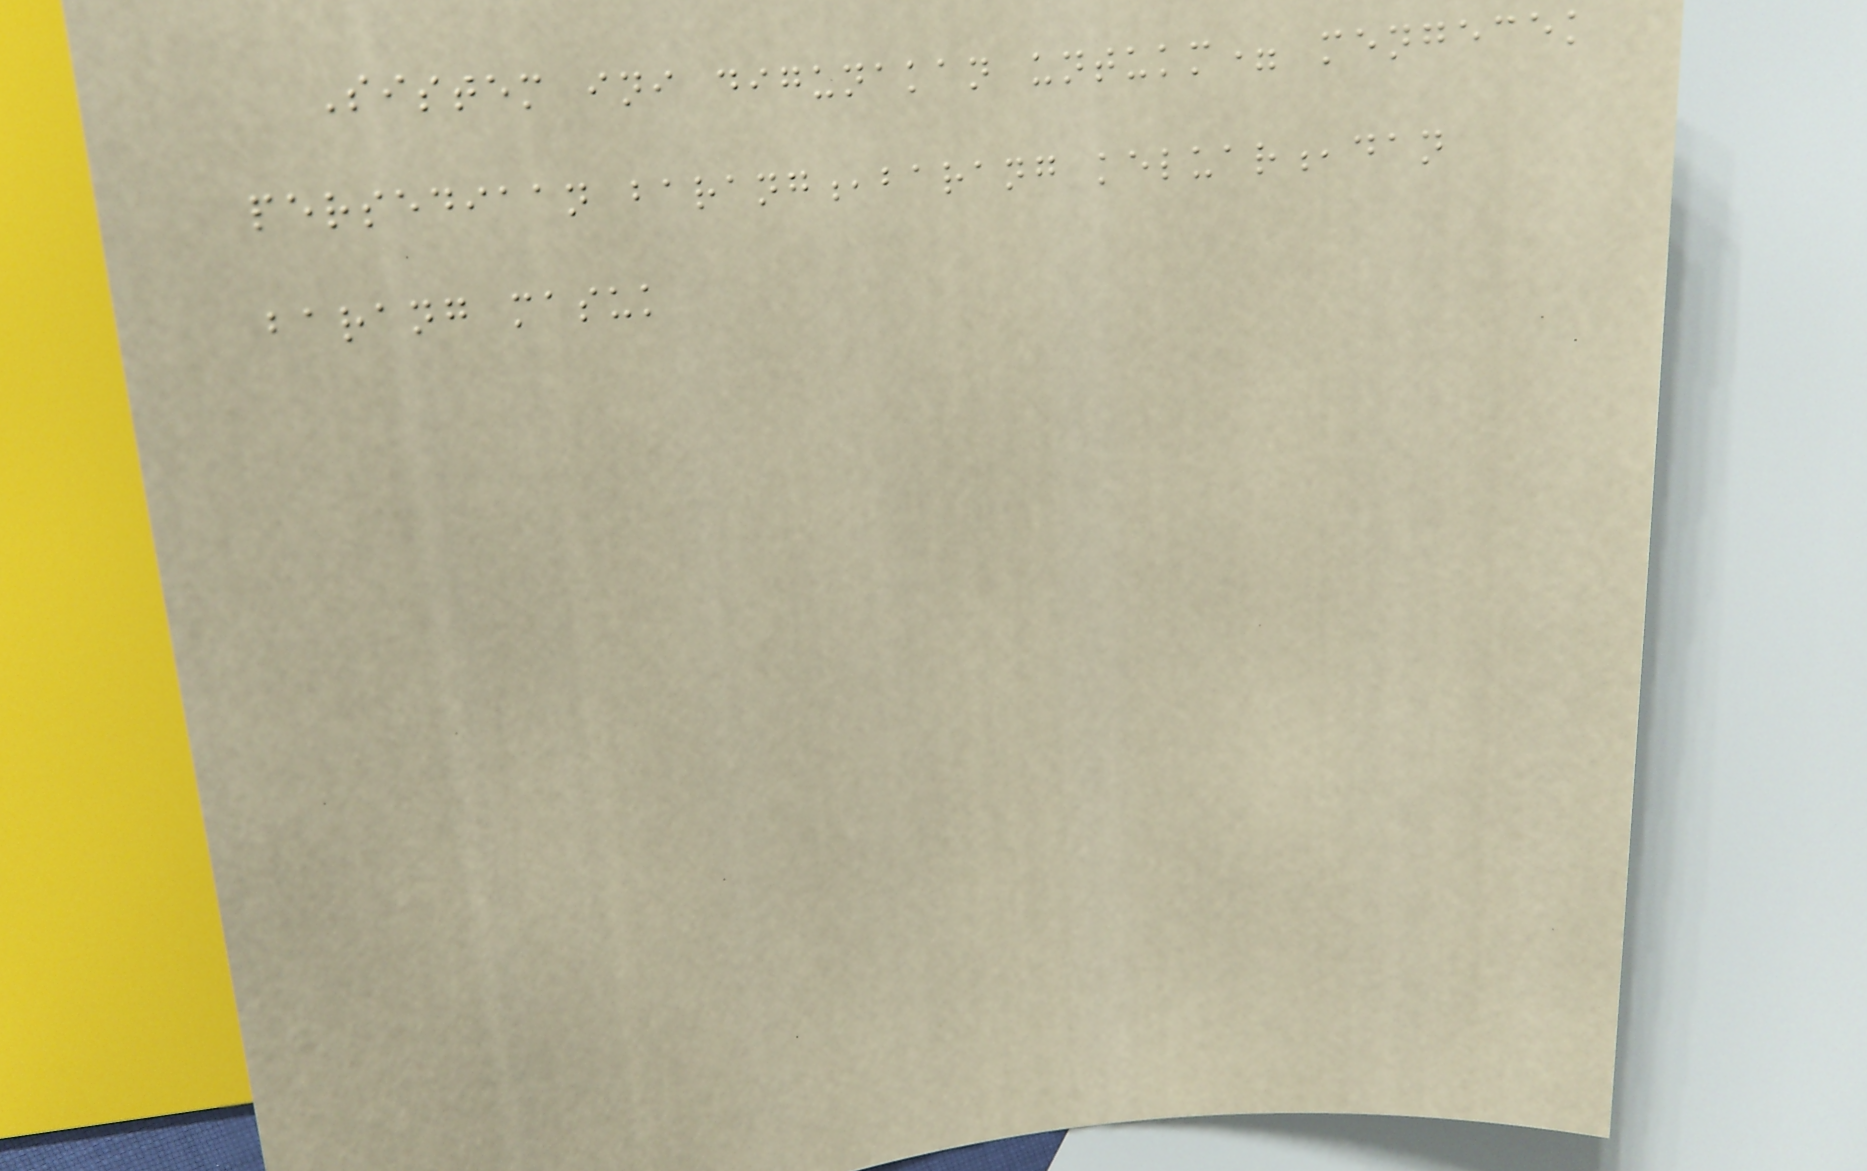Sistem ini digunakan untukm= mengecek
persediaan barang,barang keluar,dan
barang masuk
